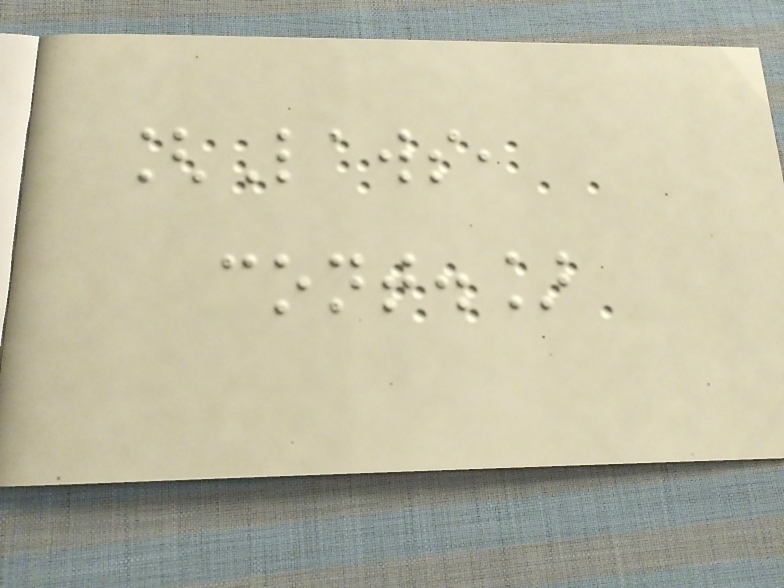[Laws,
cont.]
